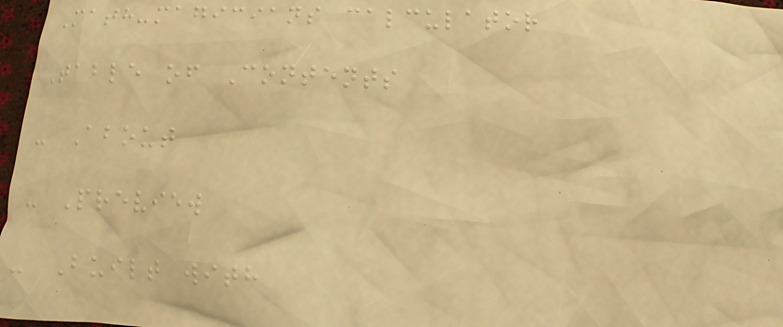Math-magicians calculator
Table of Contents
- About
- Preview
- Built with
